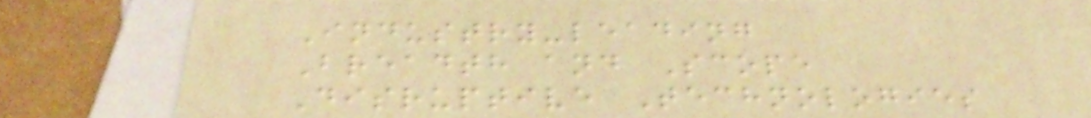Industry-leading
Breadth and Scope
Disruptive Technologies
